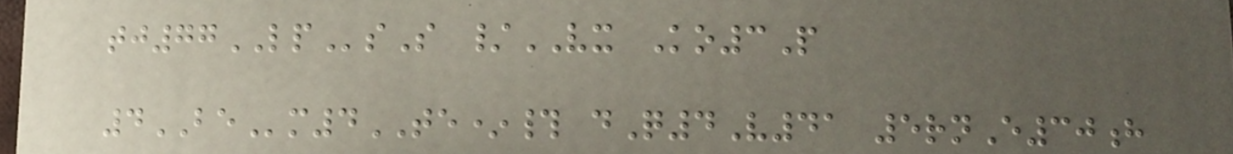tj77LPsS /VX Ko3P
4BEm4TE*# dQ4V41 5rnE30h
